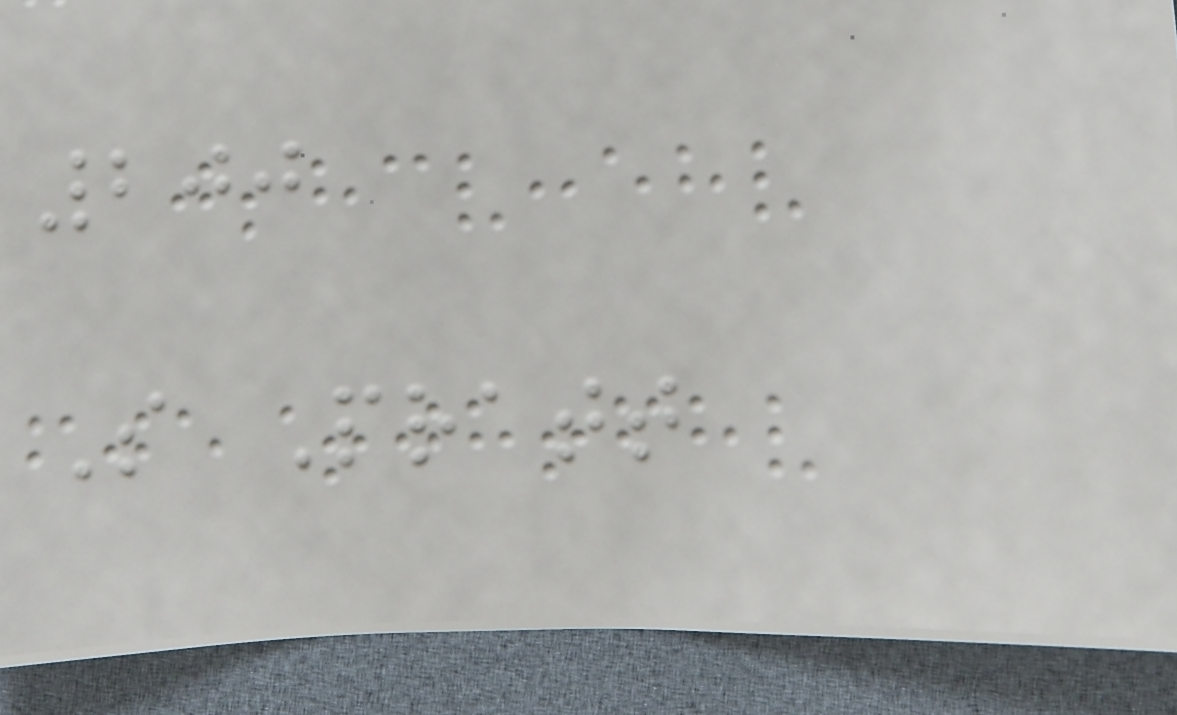200
S Pratt
